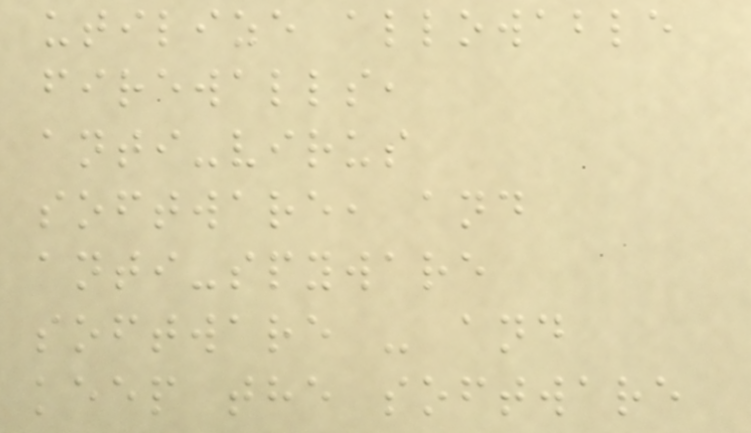utilize allowable
firewalls,
anti-virus
software, and
anti-spyware
software - and
keep the software
